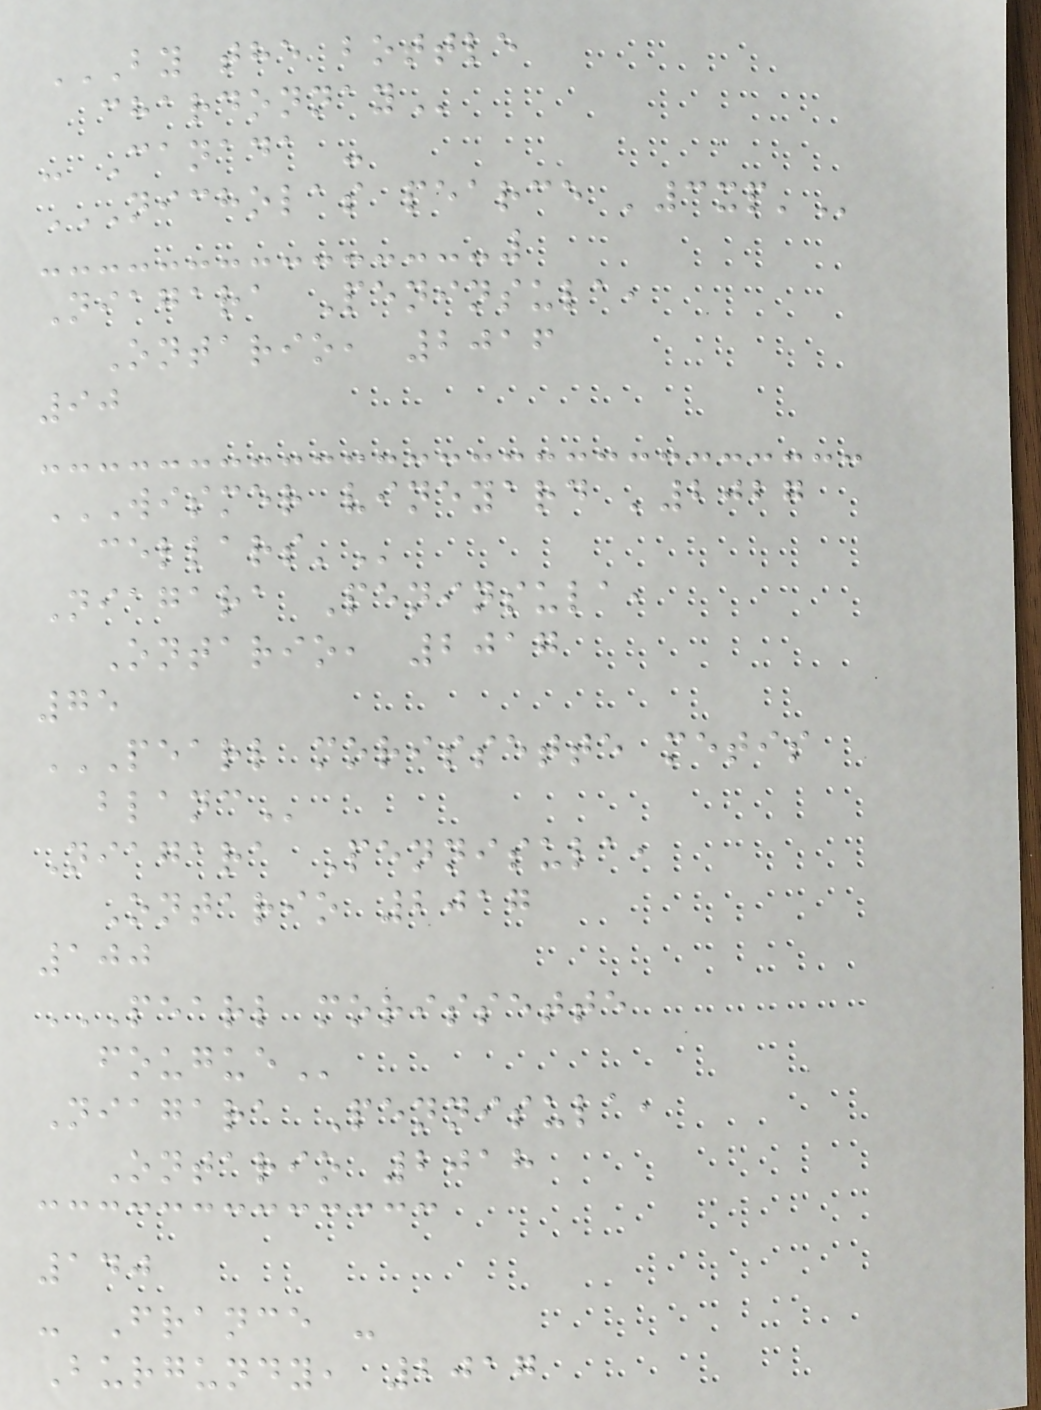BY THE BOTTLE
CHARDONNAY
- Canada -
NICHOLAS PEARCE '3XP'
Niagara Peninsula,
Ontario, 2016
90
WISMER VINEYARD '2027
CELLARS'
Niagara Peninsula,
Ontario, 2017
75
PEARL MORISSETTE METIS
BLANC
Niagara Pennisula,
Ontario 2017
100
PEARL MORISSETTE
FOUGUE
Niagara Pennisula,
Ontario 2018
140
- France -
Burgundy, 2017
